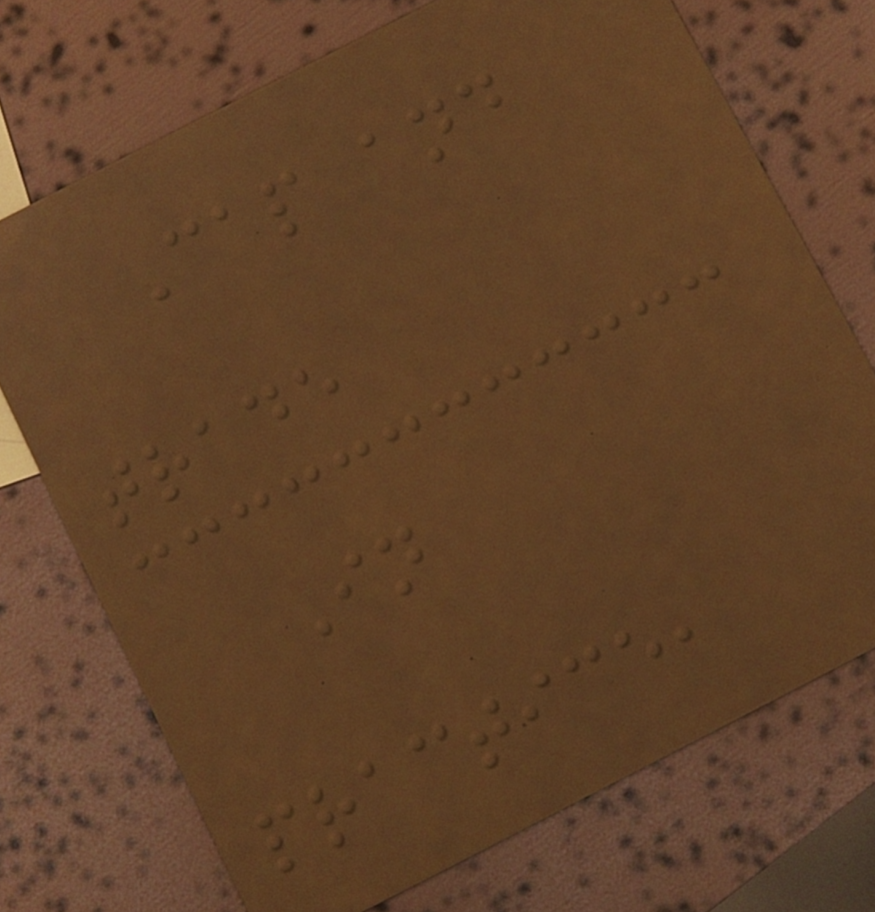Cap and
trade
In
practice,
